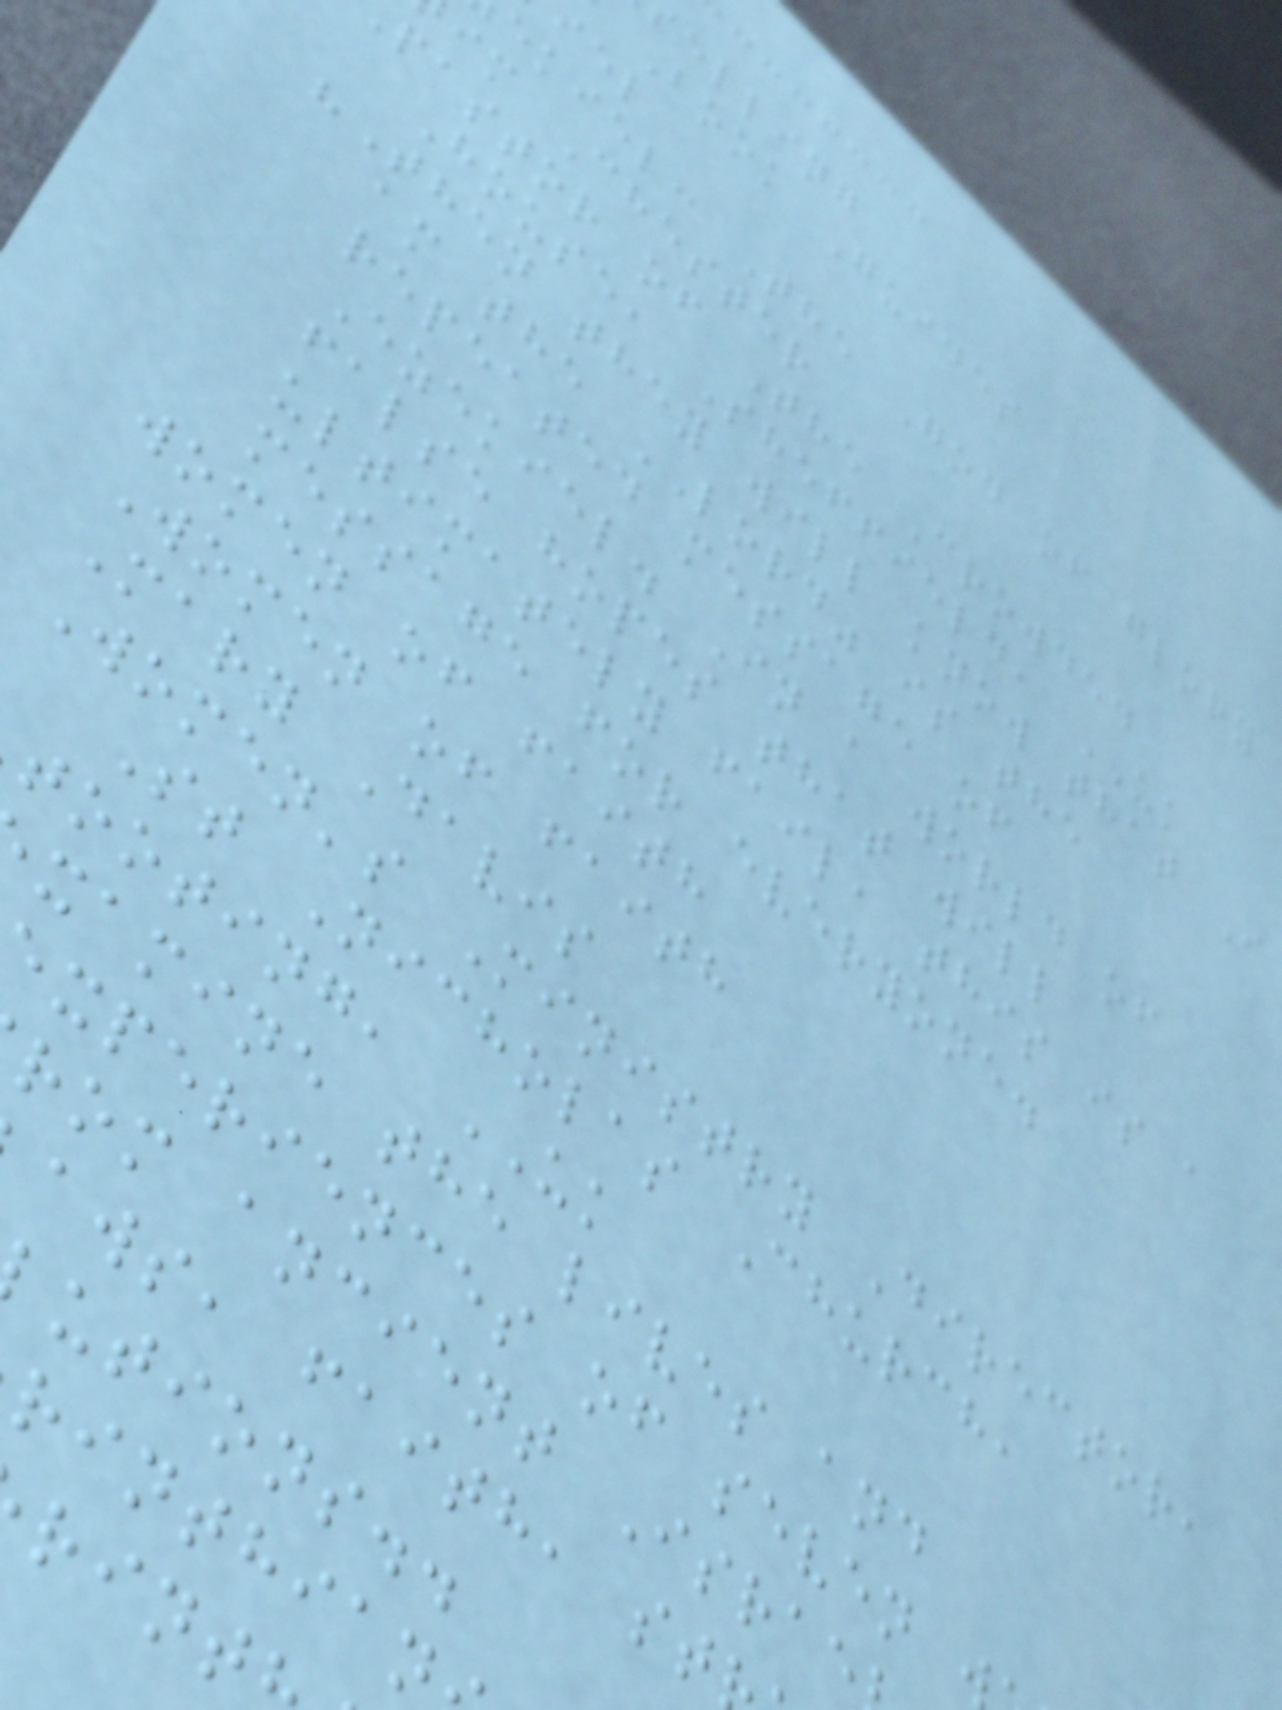elling
Book Guides
ekiel: The God of glory
im Chester
pastor of The Crowded
House, Sheffield, UK
"Then they will know that I
am the LORD" is the
repeated message of
Ezekiel. In a world of
false hopes that will
ultimately fail, this is a
message for everyone.
women of faith
Women of faith
Mary Davis
Women's Ministry Director,
St Nicholas Church,
tooting, UK
xamine the lives and
xperiences of seven
rom ancient Israe
aws, faith, st
utions..
